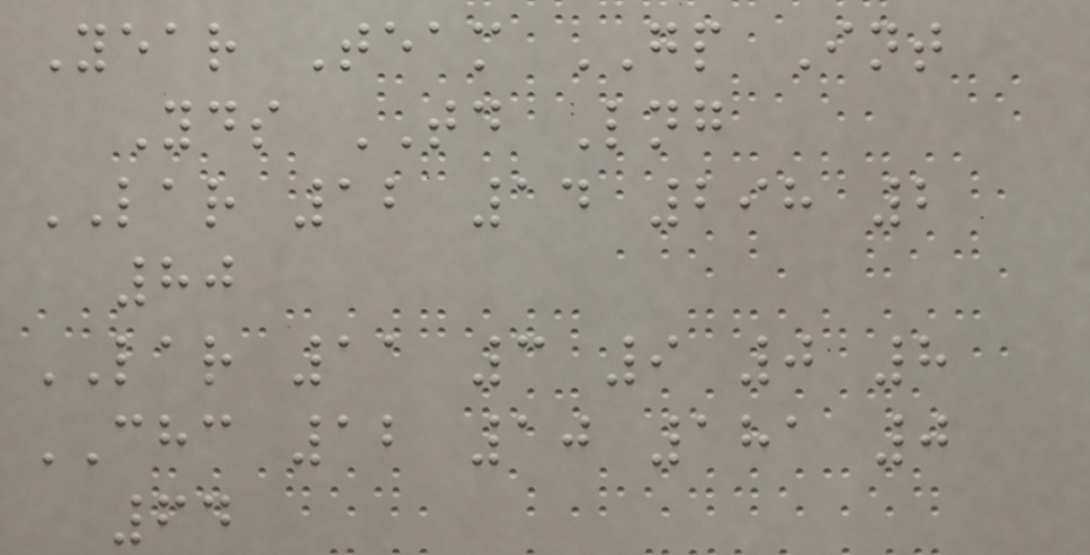Year Team GP Int
Yds TD Lng
LAR 12 14 298 2
80
LAR 11 3 9 0 8
CHC 12 10 181 0
64
